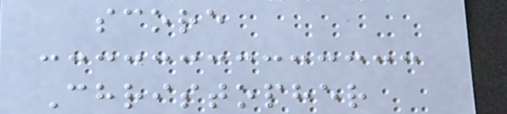score
Christopher
